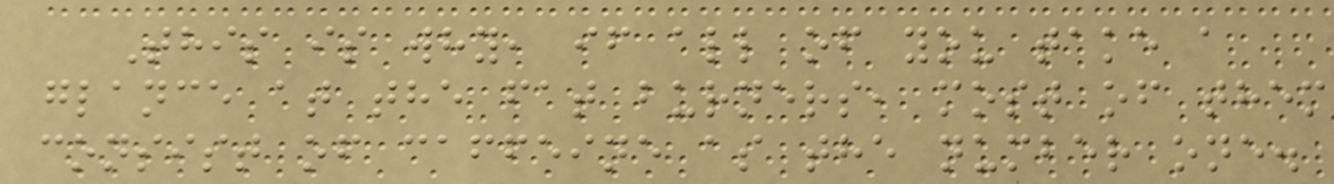This is why, if all of you take a
glance at the fat burners, most of them
consist of caffeine as the number one.
